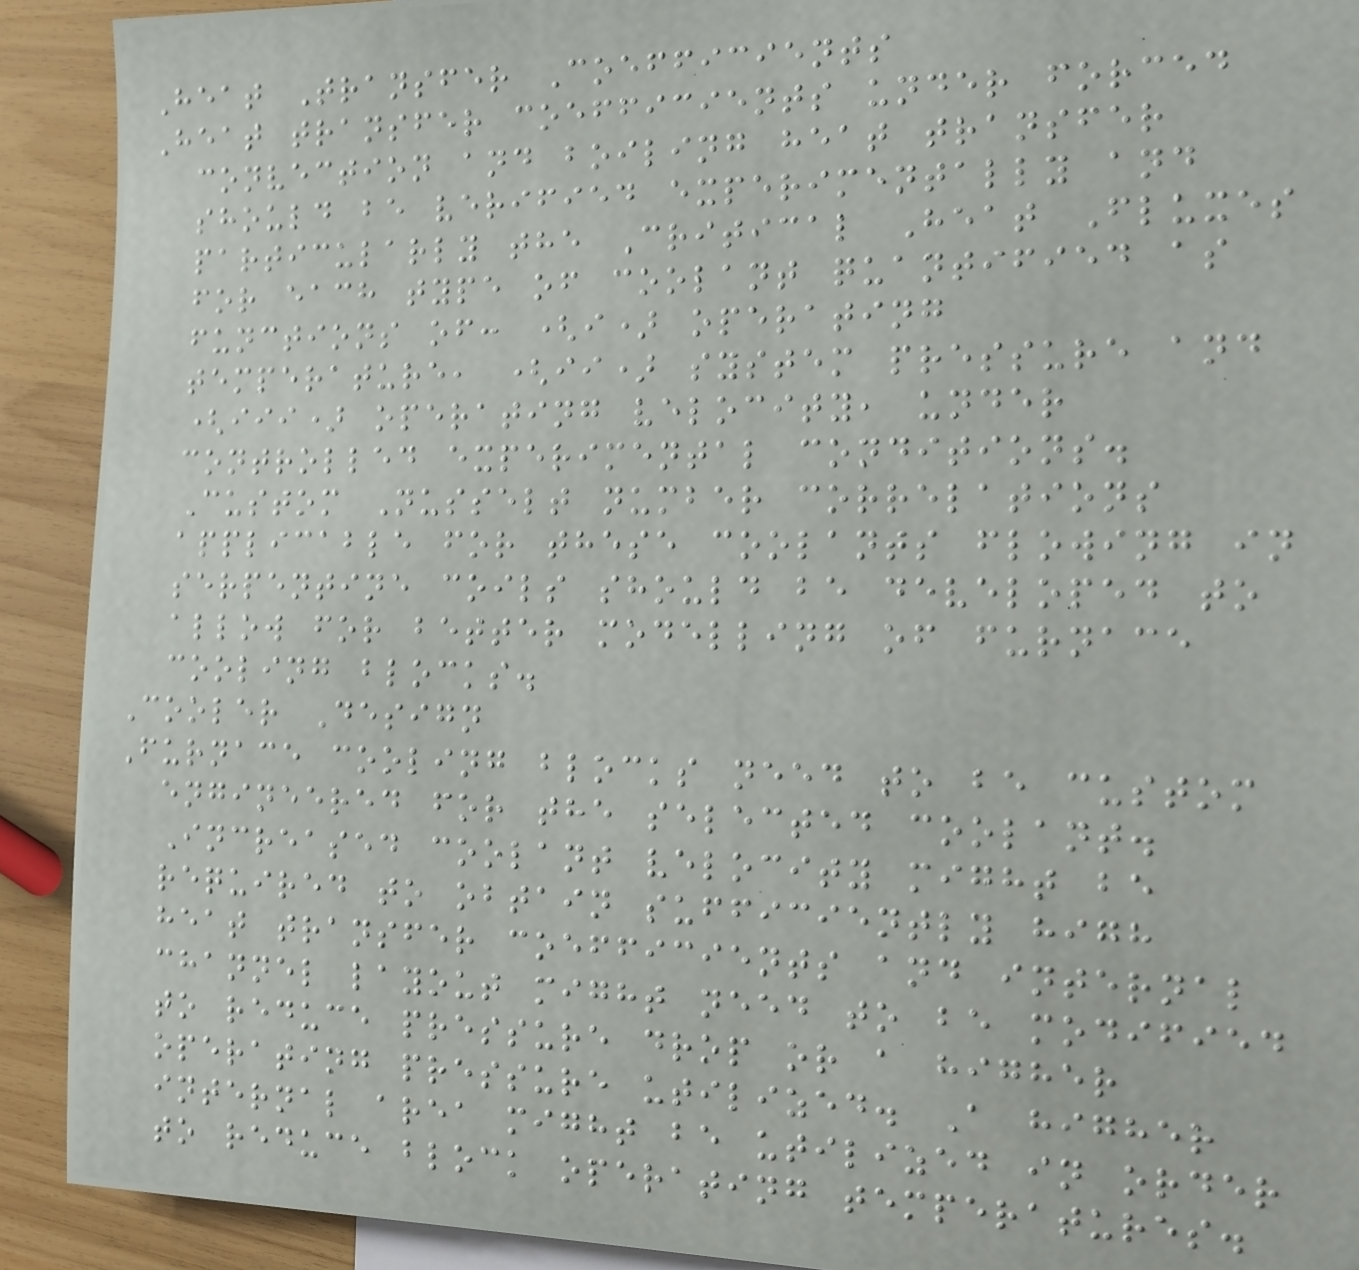Heat Transfer Coefficients
Heat transfer coefficients under forced
convection and boiling heat transfer
should be verified experimentally and
particularly the Critical Heat Fluxes
for each type of coolant quantified as
functions of: (i) operating
temperature, (ii) system pressure and
(iii) operating velocity, under
controlled experimental conditions.
Custom Nusselt number correlations
applicable for these coolants flowing in
serpentine coils should be developed to
allow for better modelling of furnace
cooling blocks.
Cooler Design
Furnace cooling blocks need to be custom
engineered for the selected coolant.
Increased coolant velocity might be
required to obtain sufficiently high
heat transfer coefficients and internal
channel layout might need to be modified
to reduce pressure drop or a higher
operating pressure utilized. A higher
internal area might be utilized in order
to reduce block operating temperatures.
